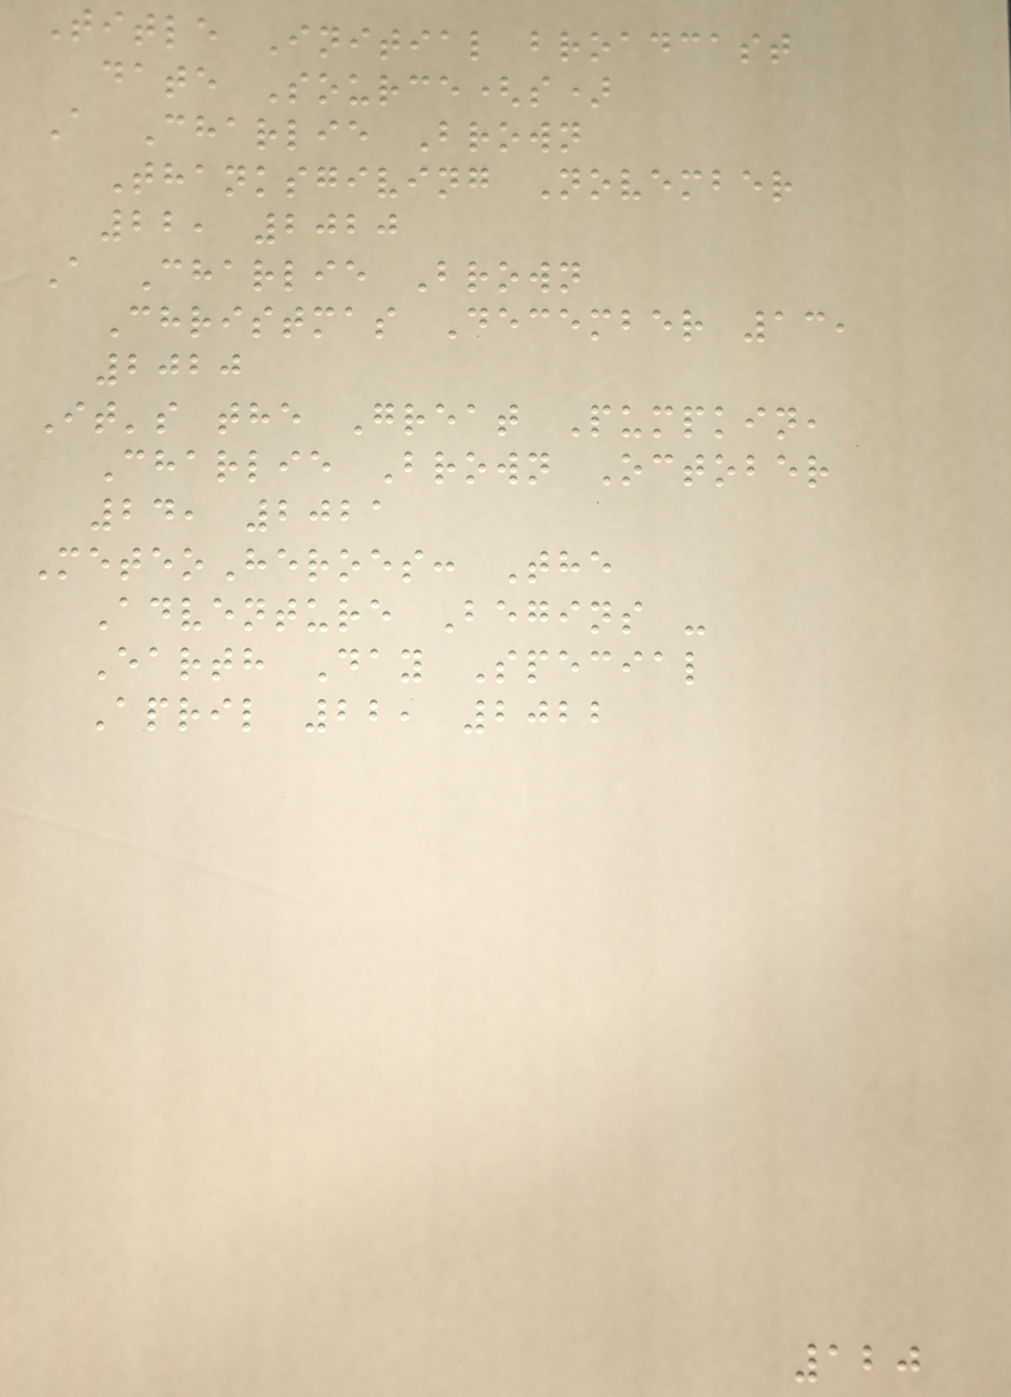Title Initial broadcast
date Source(s)
A Charlie Brown
Thanksgiving November
22, 2020
A Charlie Brown
Christmas December 13,
2020
It's the Great Pumpkin,
Charlie Brown October
24, 2021
MeteoHeroes: The
Adventure Begins -
Earth Day Special
April 22, 2022
120
